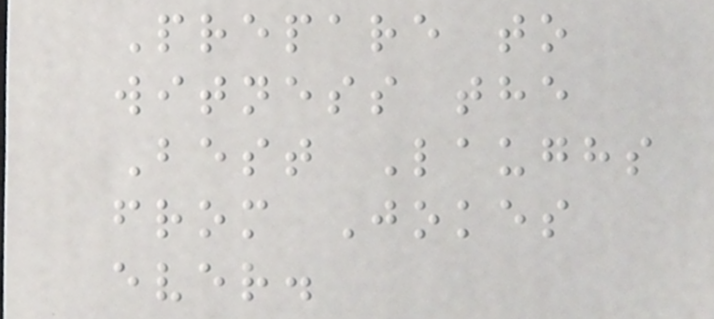Prepare to
witness the
Best Laughs
from Jokes
ever.
